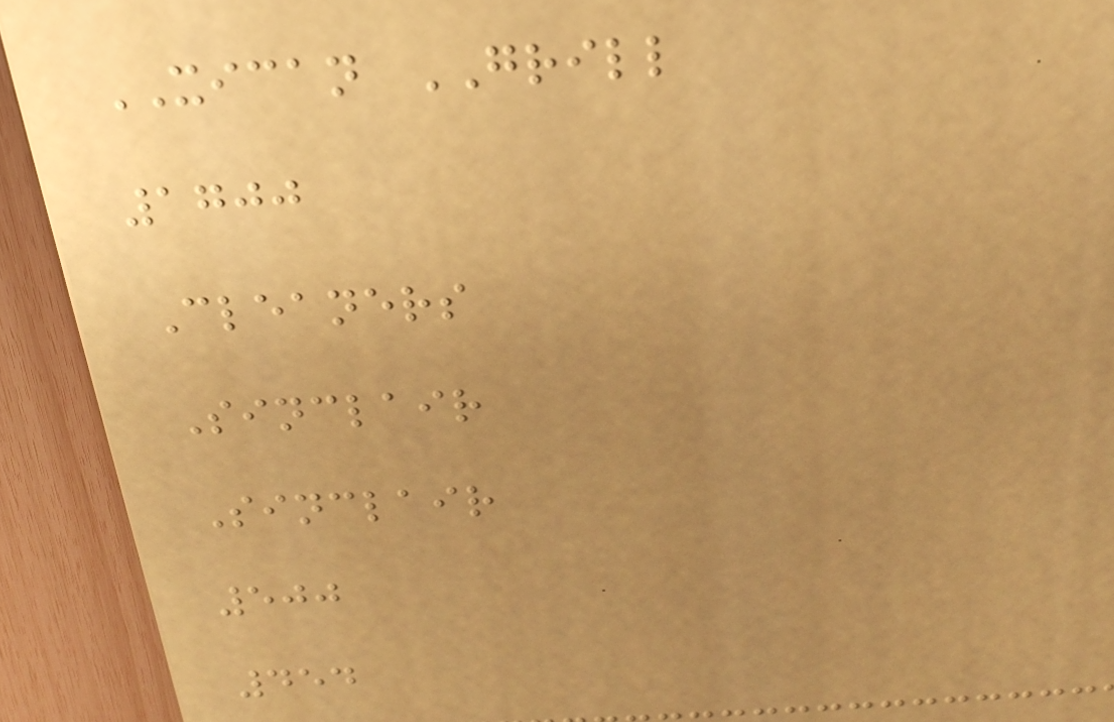XICAN GRILL
1700
Cleaners
Sinclair
Sinclair
500
454
